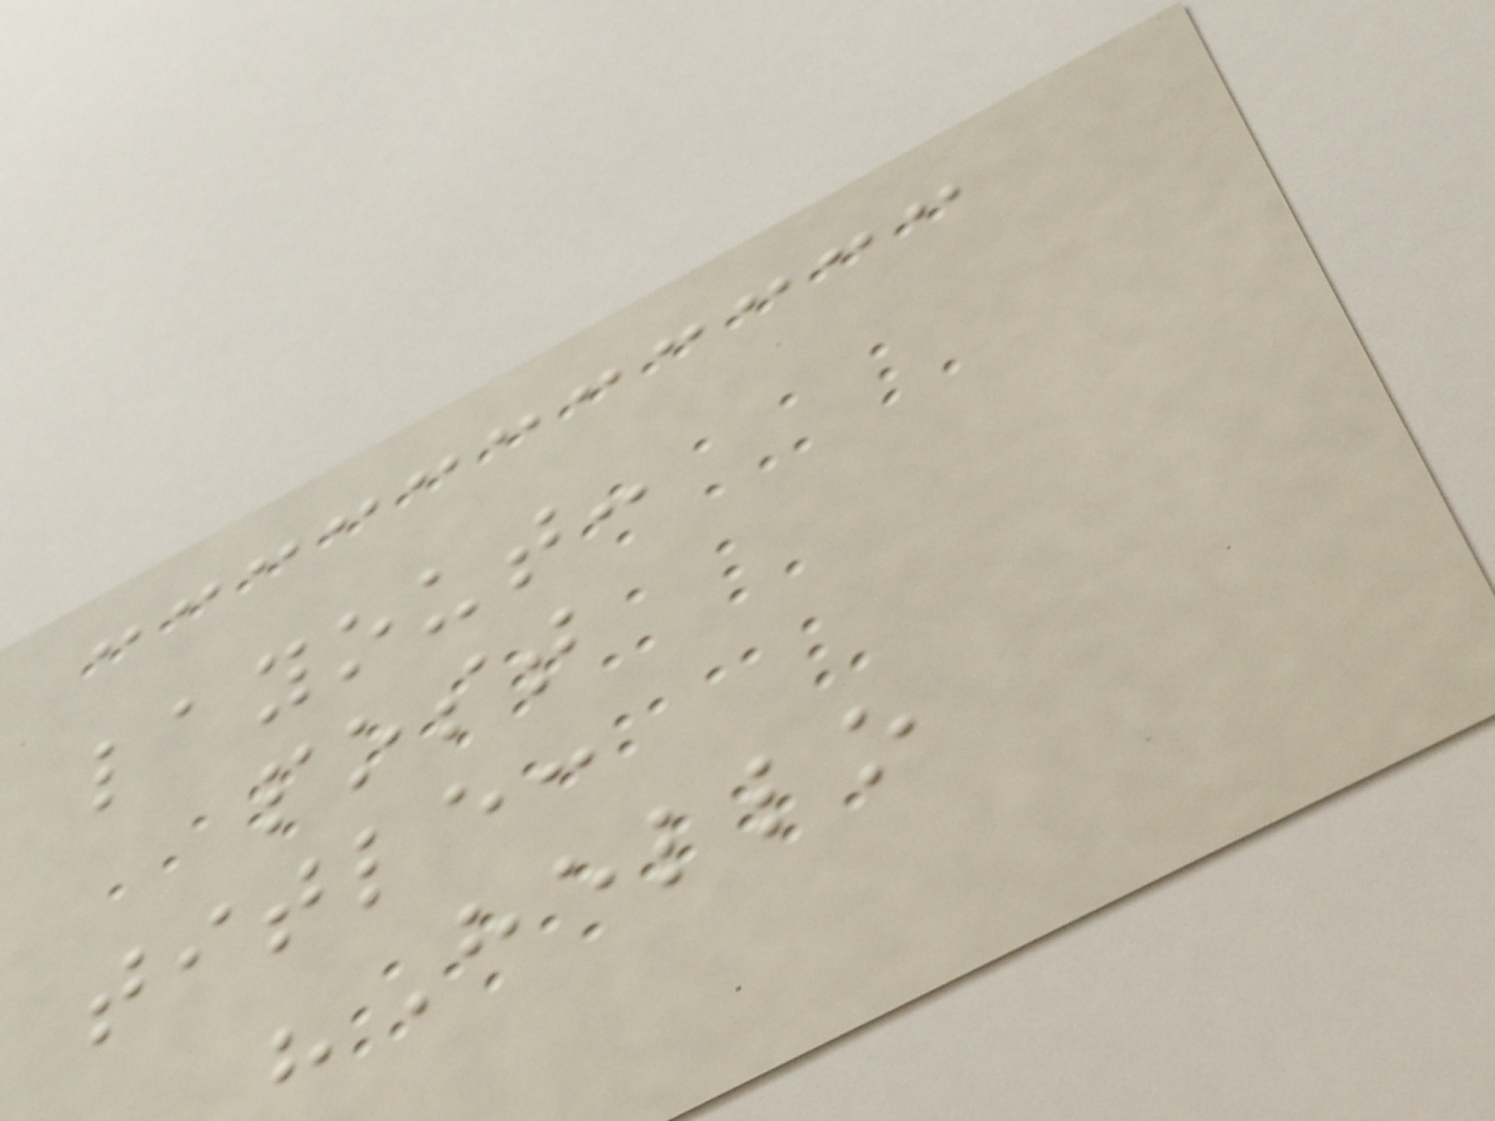layout:
post
title:
"Hello
